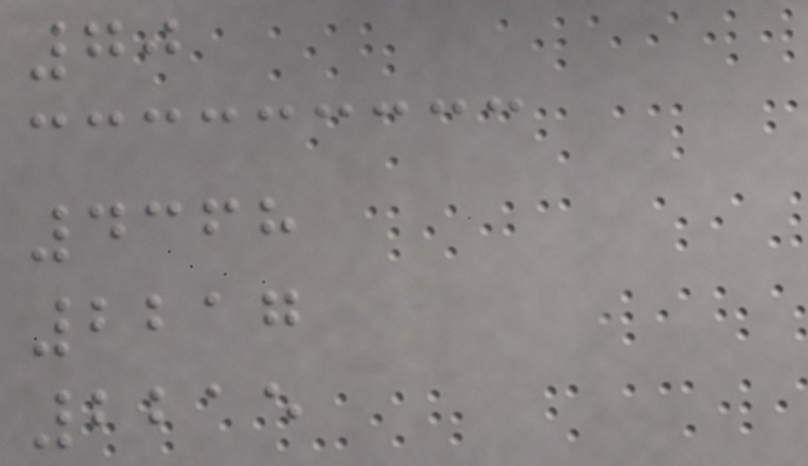70
4368
2217
2215
